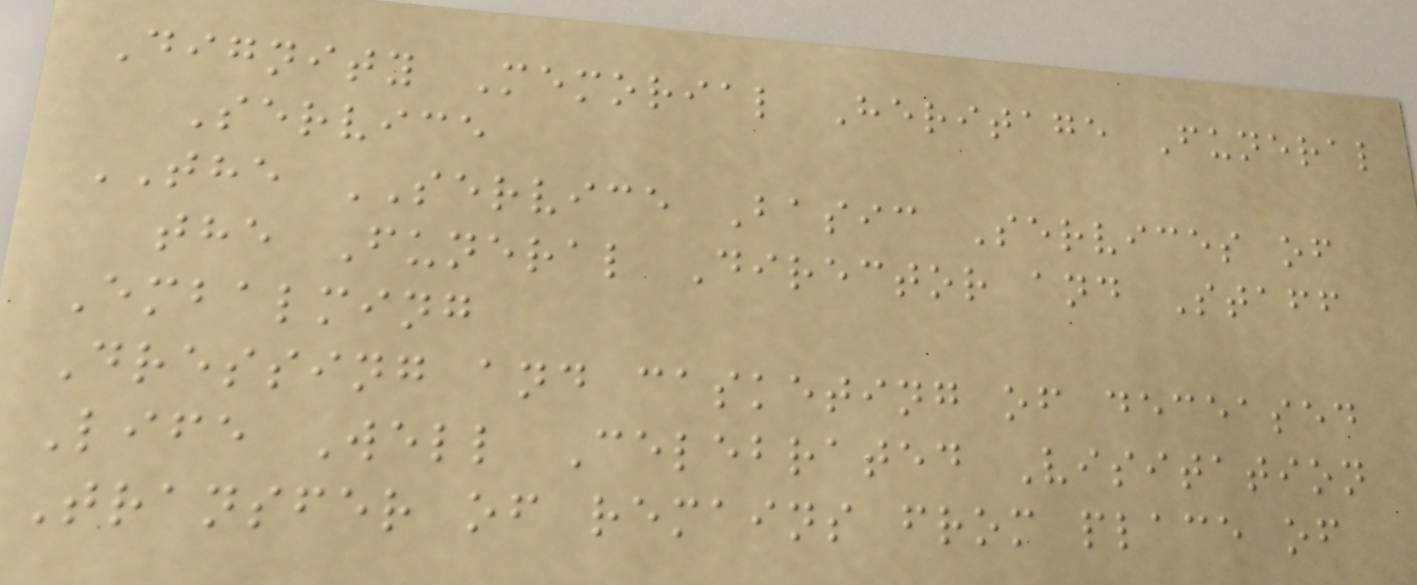Dignity Memorial Heritage Funeral
Service
THE SERVICE Basic Services of
the Funeral Director and Staff
Embalming
Dressing and casketing of deceased
Life Well Celebrated Visitation
Transfer of remains from place of
